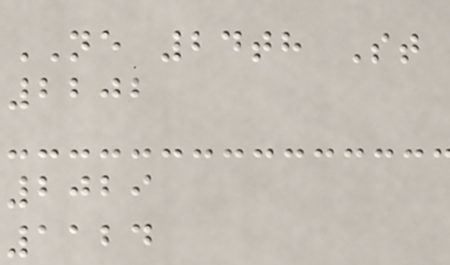NE 24th St
2202
2029
1124
